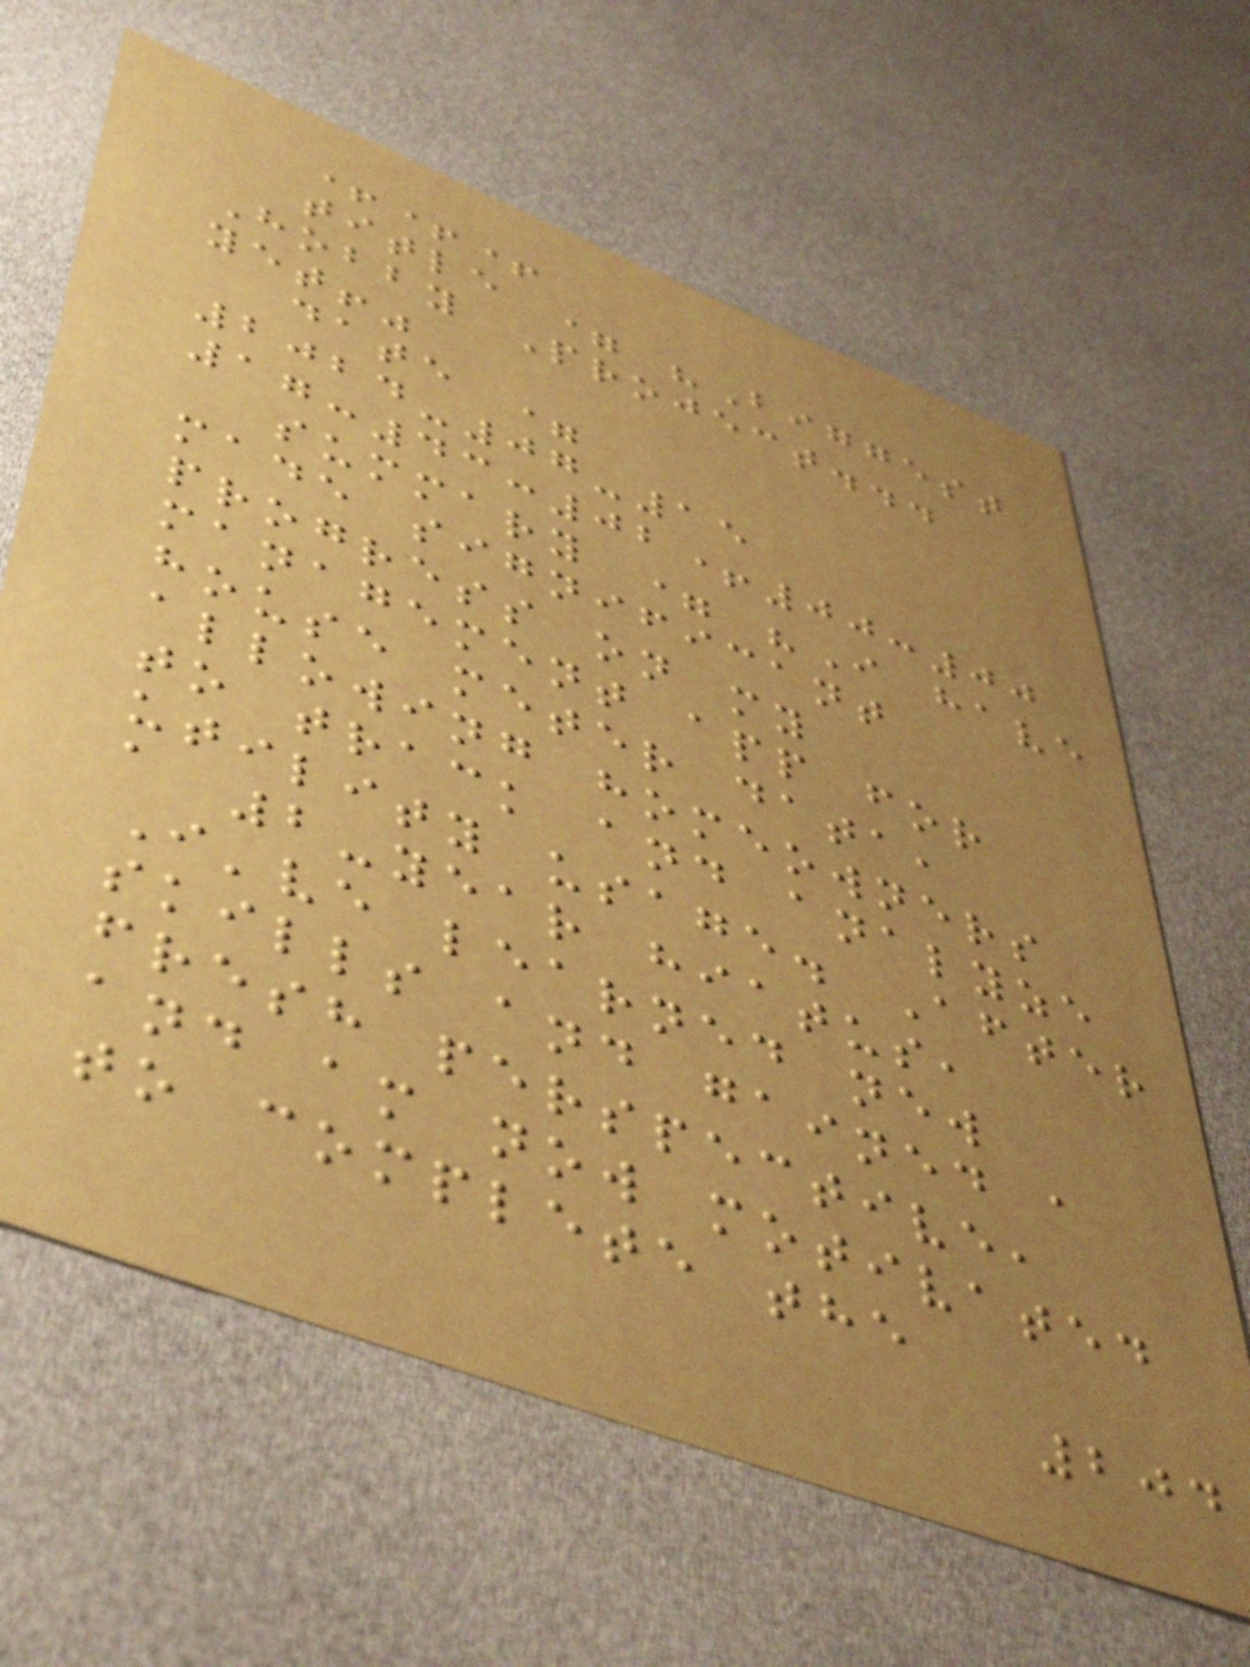+++
title = "Biggest
Hobby Project...
yet!"
date =
2024-07-15
17:43:02+00:00
summary = "I have
made significant
progress on my
management app for
house meter data,
allowing homeowners
to track and analyze
utility usage. After
a 2-year hiatus,
I've learned new
skills and gained a
fresh perspective,
and am now motivated
to complete the
204
